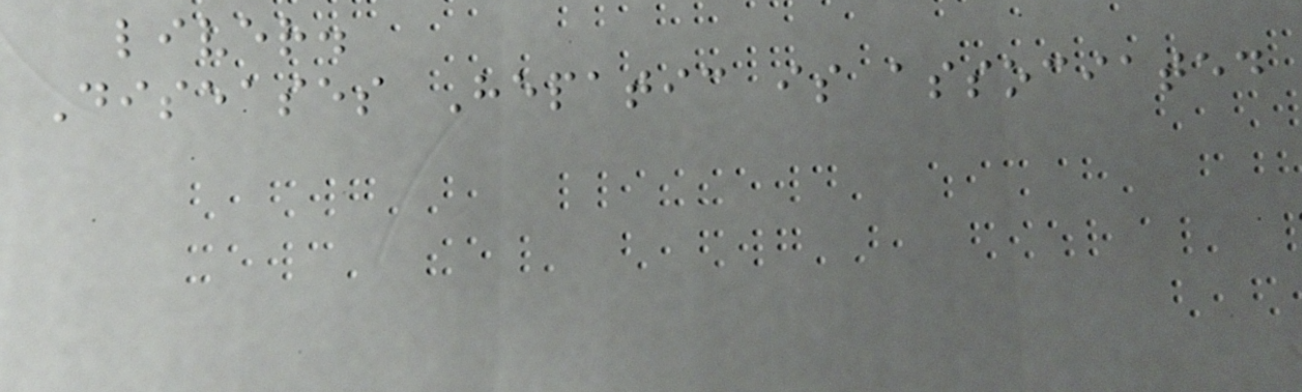liver.
Diseases Hepatic is associated
